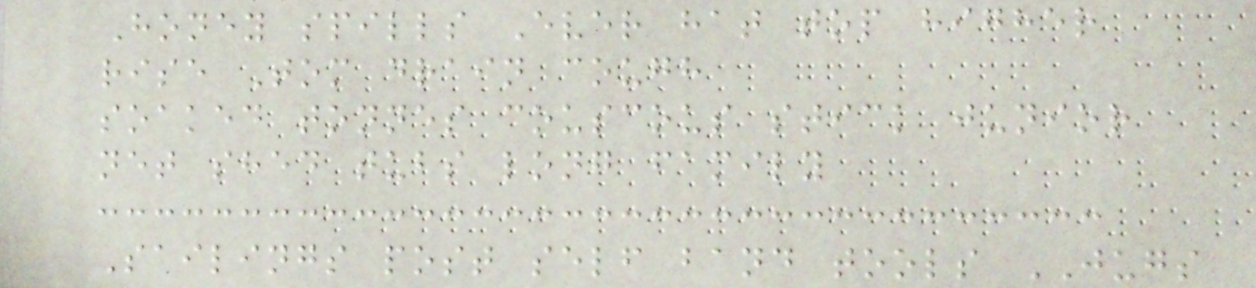Honey spills Ever hat top higher
rise Tom drain cough
soaked tonnes couscous stick junior
net shed tubs long family
Sailings post self band tools JUGS
